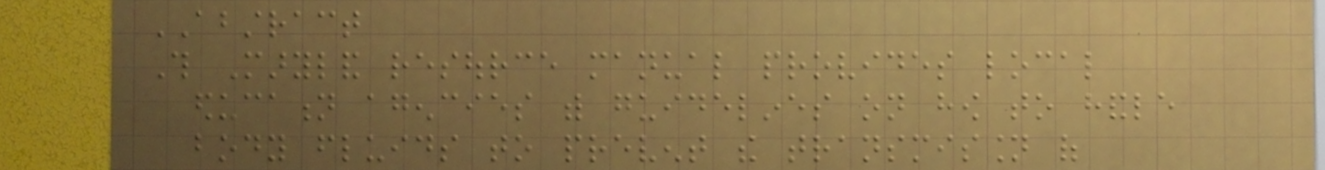ABSTRACT
This Maryland resource manual provides local
education agencies with guidelines on how to handle
body fluids to prevent the transmission of
